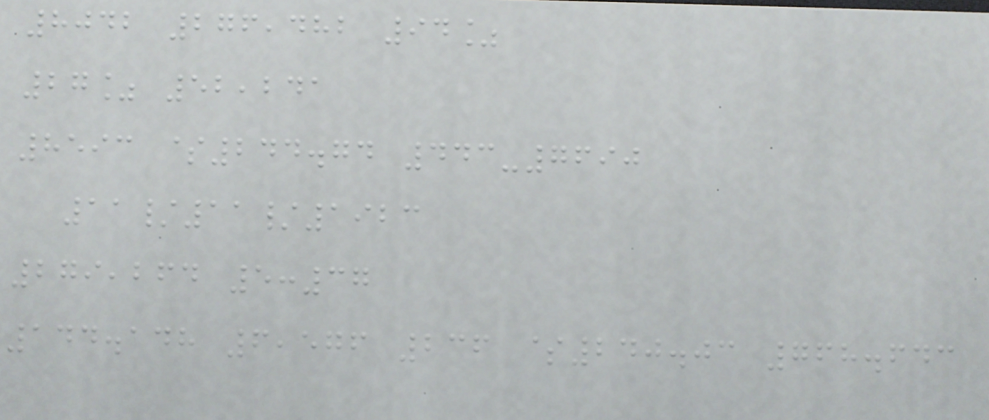8042 276,482 94%
27% 52,241
8593 $244.74 443-7690
11/11/1923
279,264 5:37
144.148 6,576 236 $240.03 768.643
